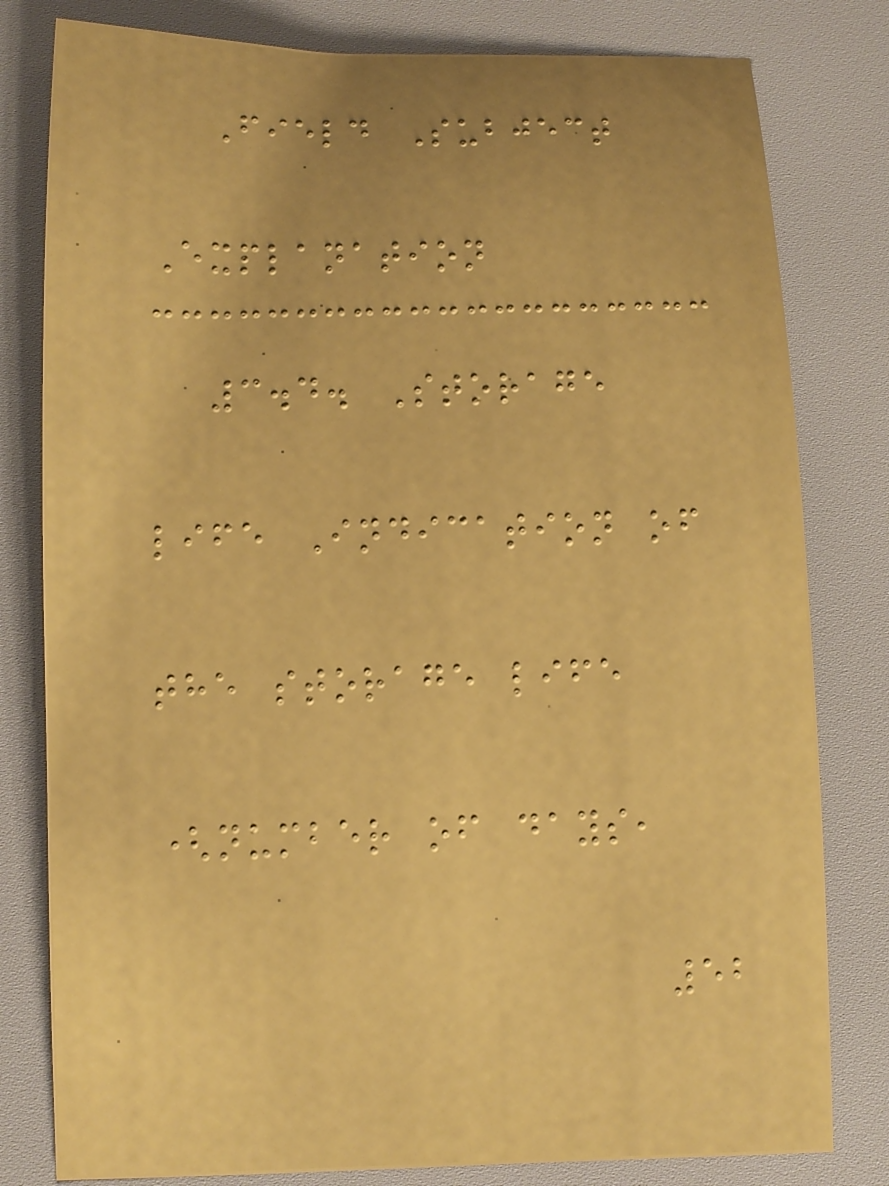Field Subject
Explanation
3.4. Storage
life Indication of
the storage life
(number of days,
52
